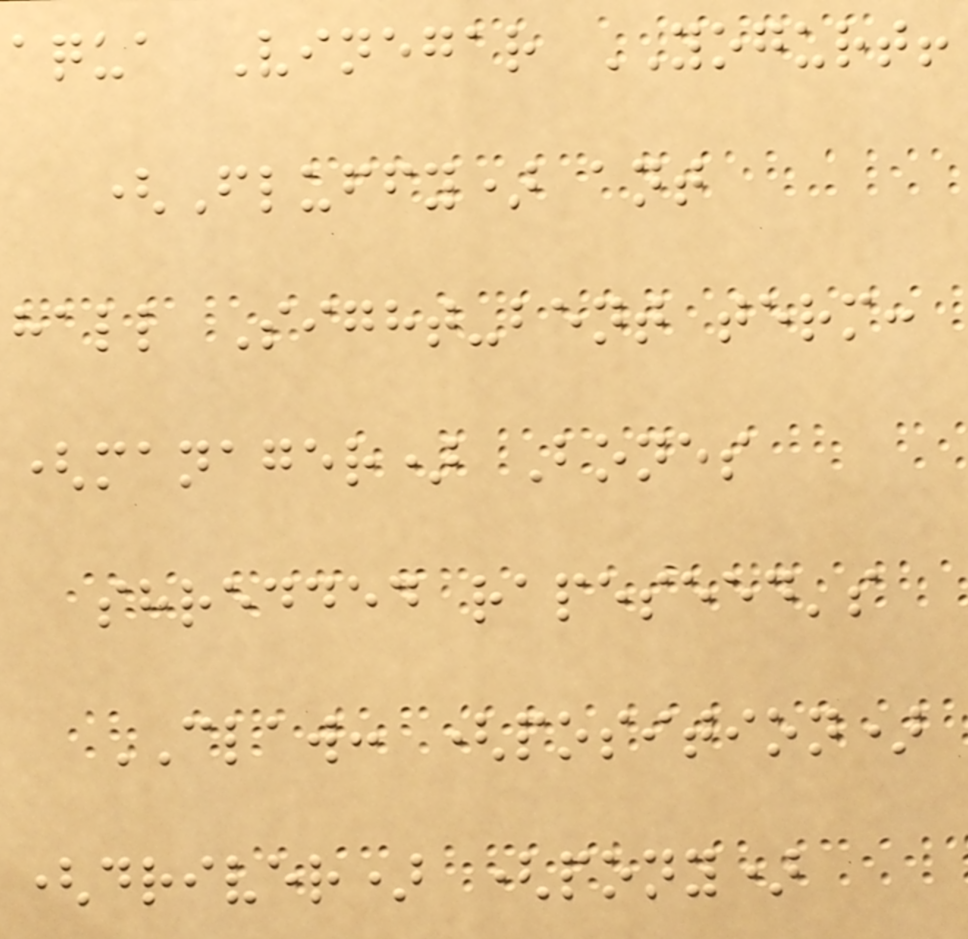aqua Vinegar YOGURT!
(Fluffy) ant
hall Sight-bent term:
(manager) Bones
shredded rapeseed's
CLAW: (position)
(driver) (pony)
